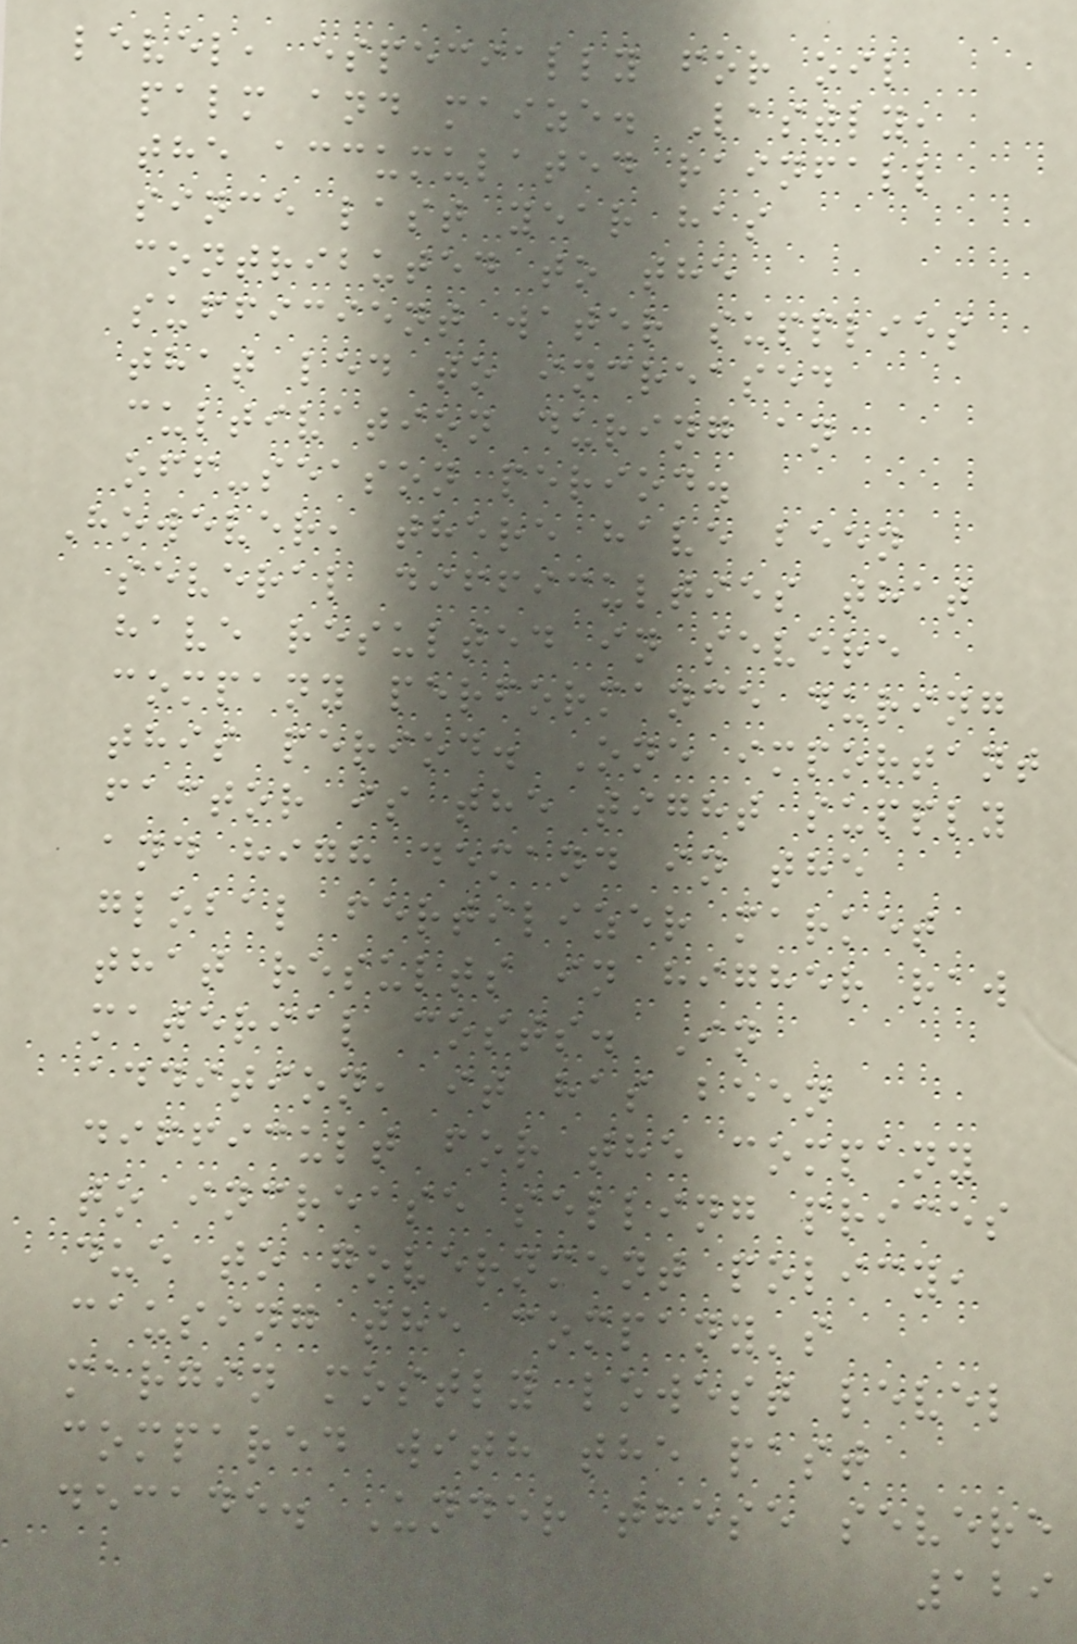level, especially for oil
palm and maize. Lastly,
the accumulated rainfall
since last year has
contributed to the
sufficient water supplies
that led to increased
cultivation during an
off-season period.
However, there have been
several difficulties that
have resulted in severe
company performance during
this period. One important
factor is the tight supply
and high demand in the
global fertilizer market
that results in higher raw
material costs. In
addition, it has been
difficult for the company
to increase selling prices
due to government policy,
causing the company's
margin mostly lowest level
compared with the past
decade. Under these severe
129
